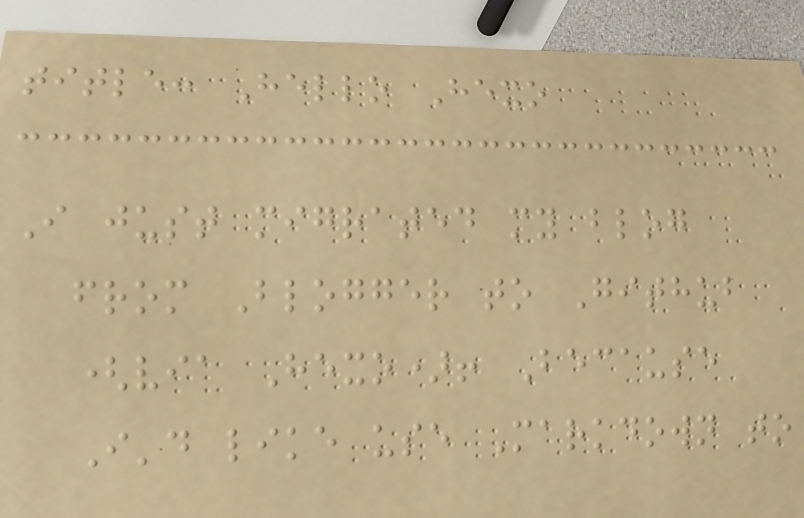title: Hello Hexo
I just migrated my blog
from Blogger to Github
(via Hexo)! Because
I'd like use Markdown to
